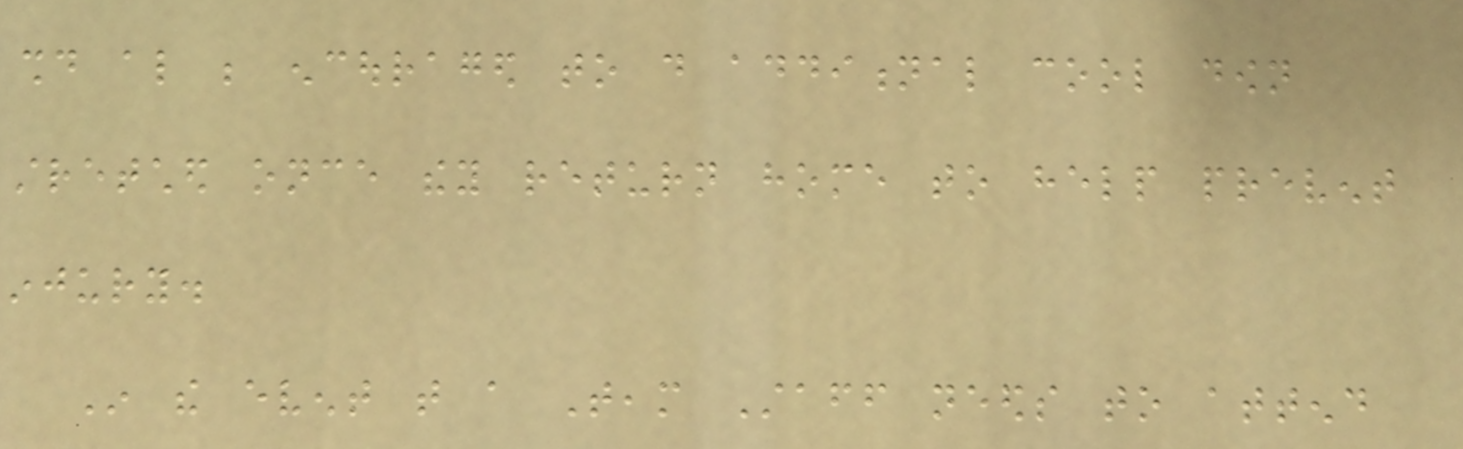should also be encouraged to do additional cool down
stretched once they return home to help prevent
injury.
In the event that a Team Staff needs to attend
